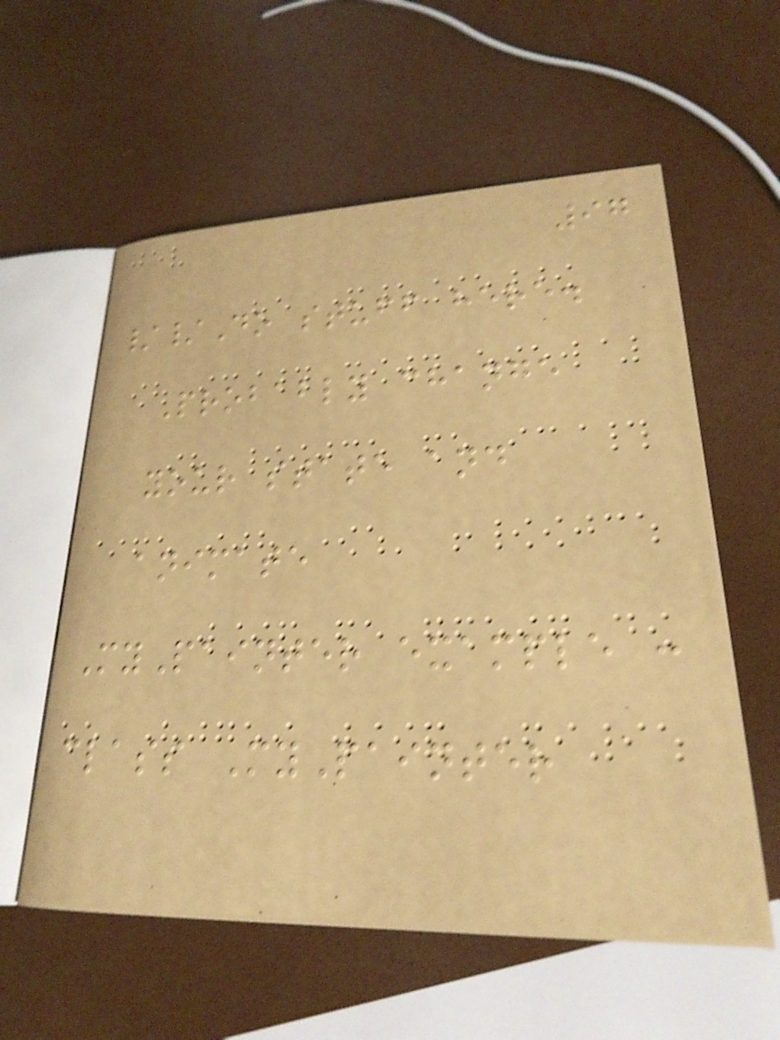97
//Do stuff here.
Probably change
your state and
animate
MyPainter example :
class MyPainter
